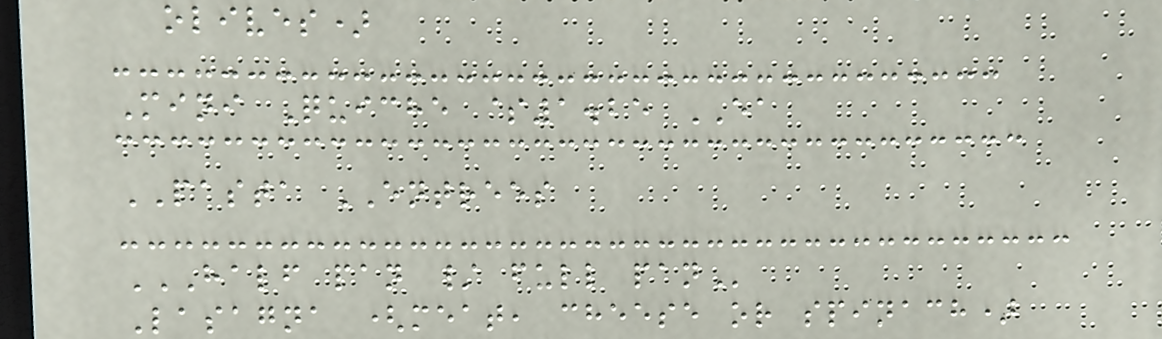olives)
Mini Quiche $1.25 EA
PASTA ENTREES
HALF PAN / FULL PAN
Lasagna (meat, cheese or spinach)
